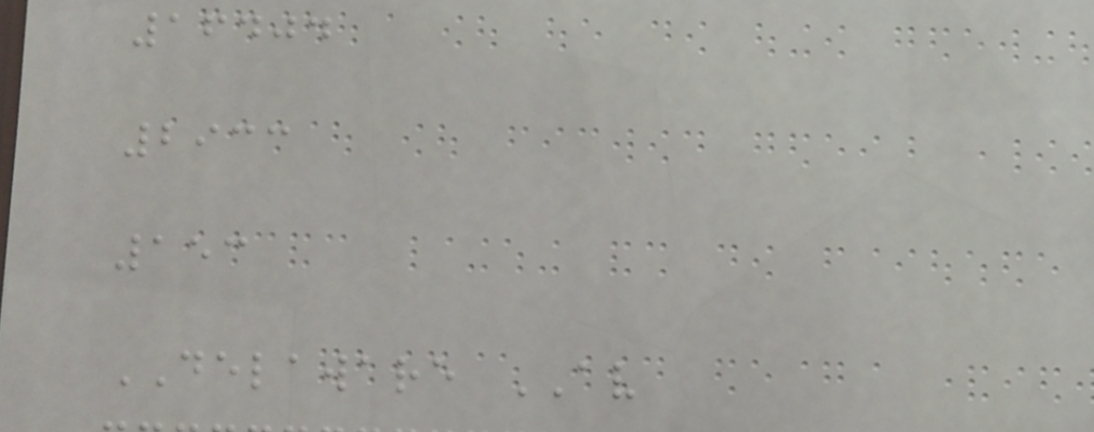16404
2933
153
DELAWARE AV
